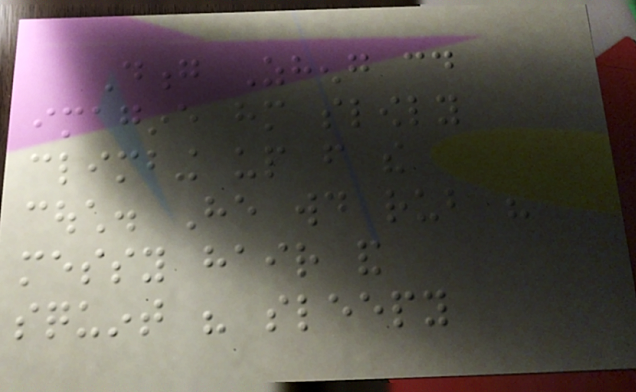Dong Zheng could
imagine him slowly
climbing up from the
couch. He would rub his
messy hair and
squint his sleepy
